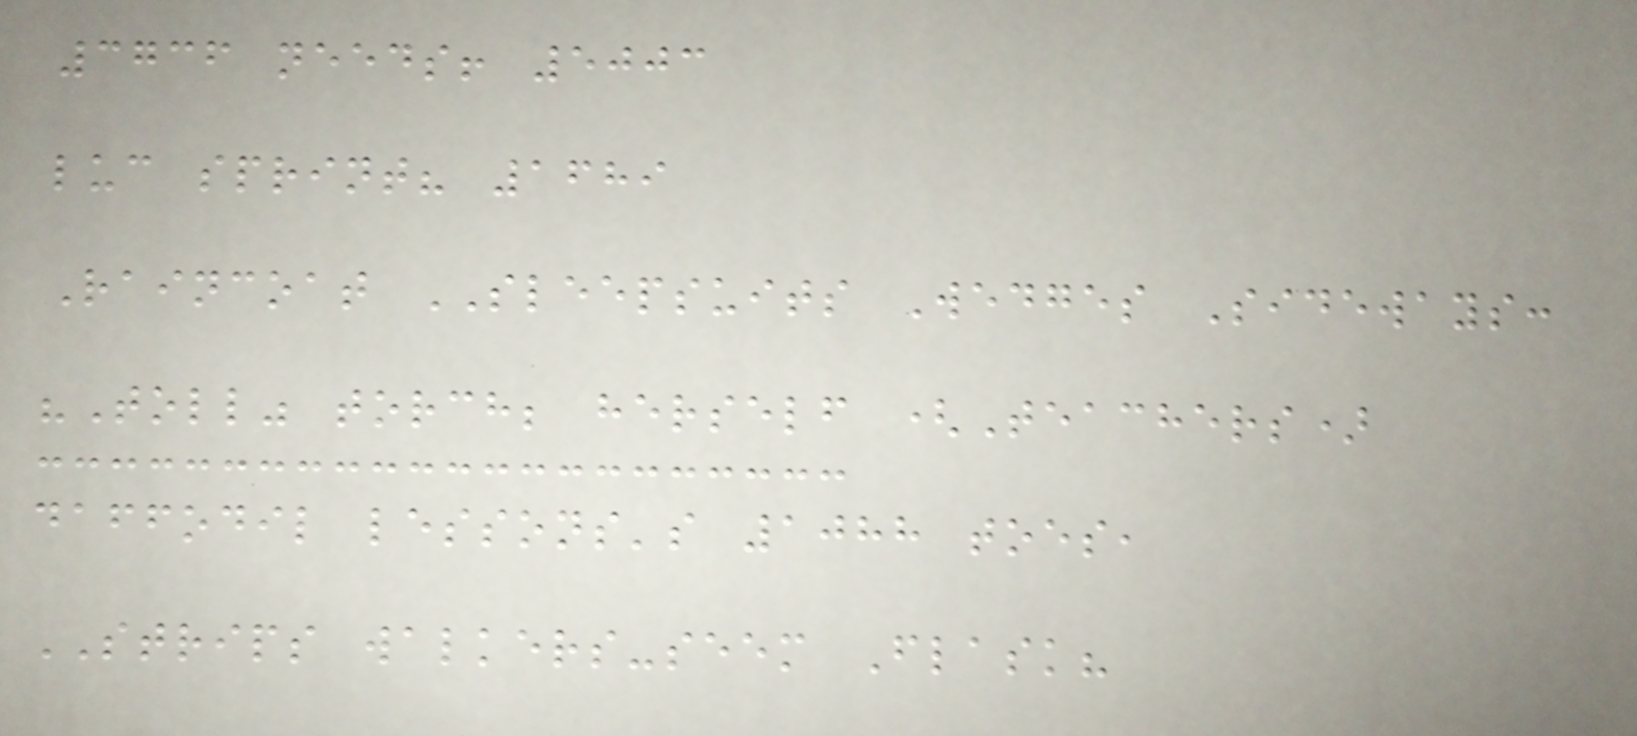3736 needs! 5003
luc sprint? 1689
Raincoat SLEEPSUITS Wedges Sideways:
"Toll" torch; herself (Teachers)
daffodil lessons's 1088 toes,
STRIPS walkers-seem Flask?
